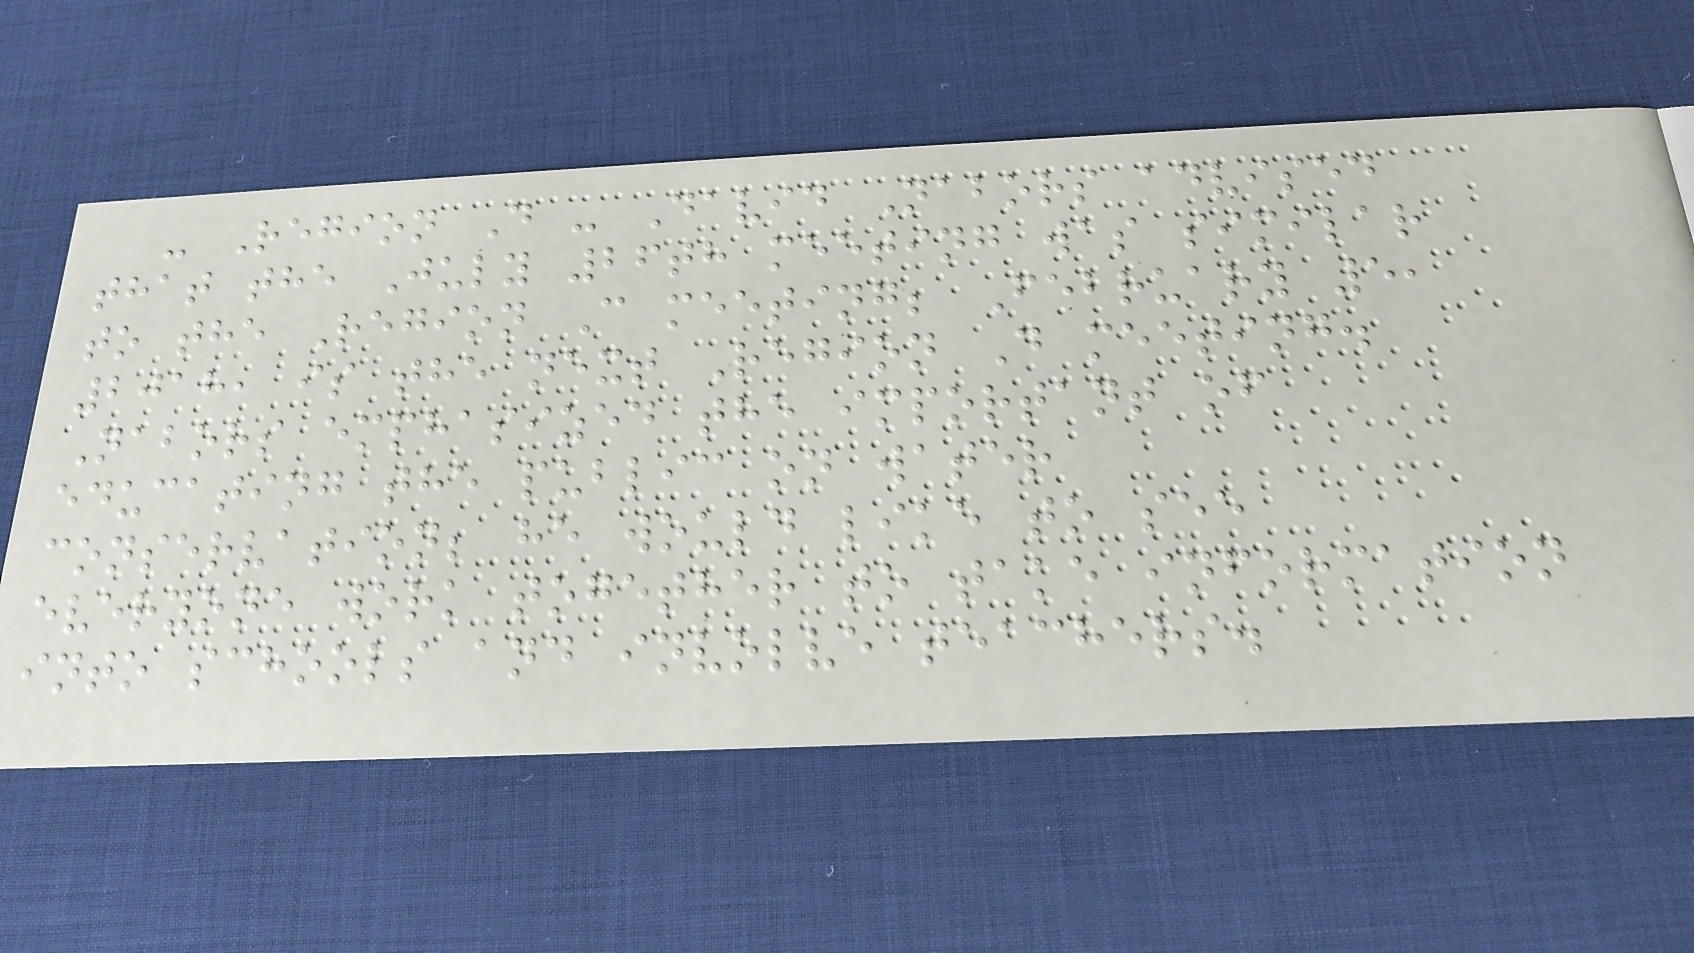- Region D - David Nabors advised
that the July 26th meeting was similar
to the Region C meeting; February 5,
2018, is the next Region D meeting.
Nabors emphasized the important of
educating the public on water
conservation; he would like to see
everyone work together to take information
into schools and involve teachers.
